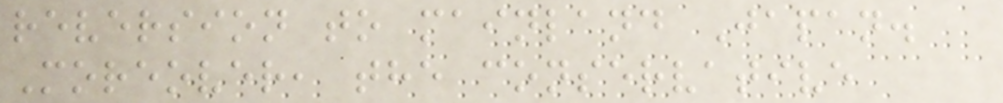reversion to mainland Japan.
Moreover, the conservative
